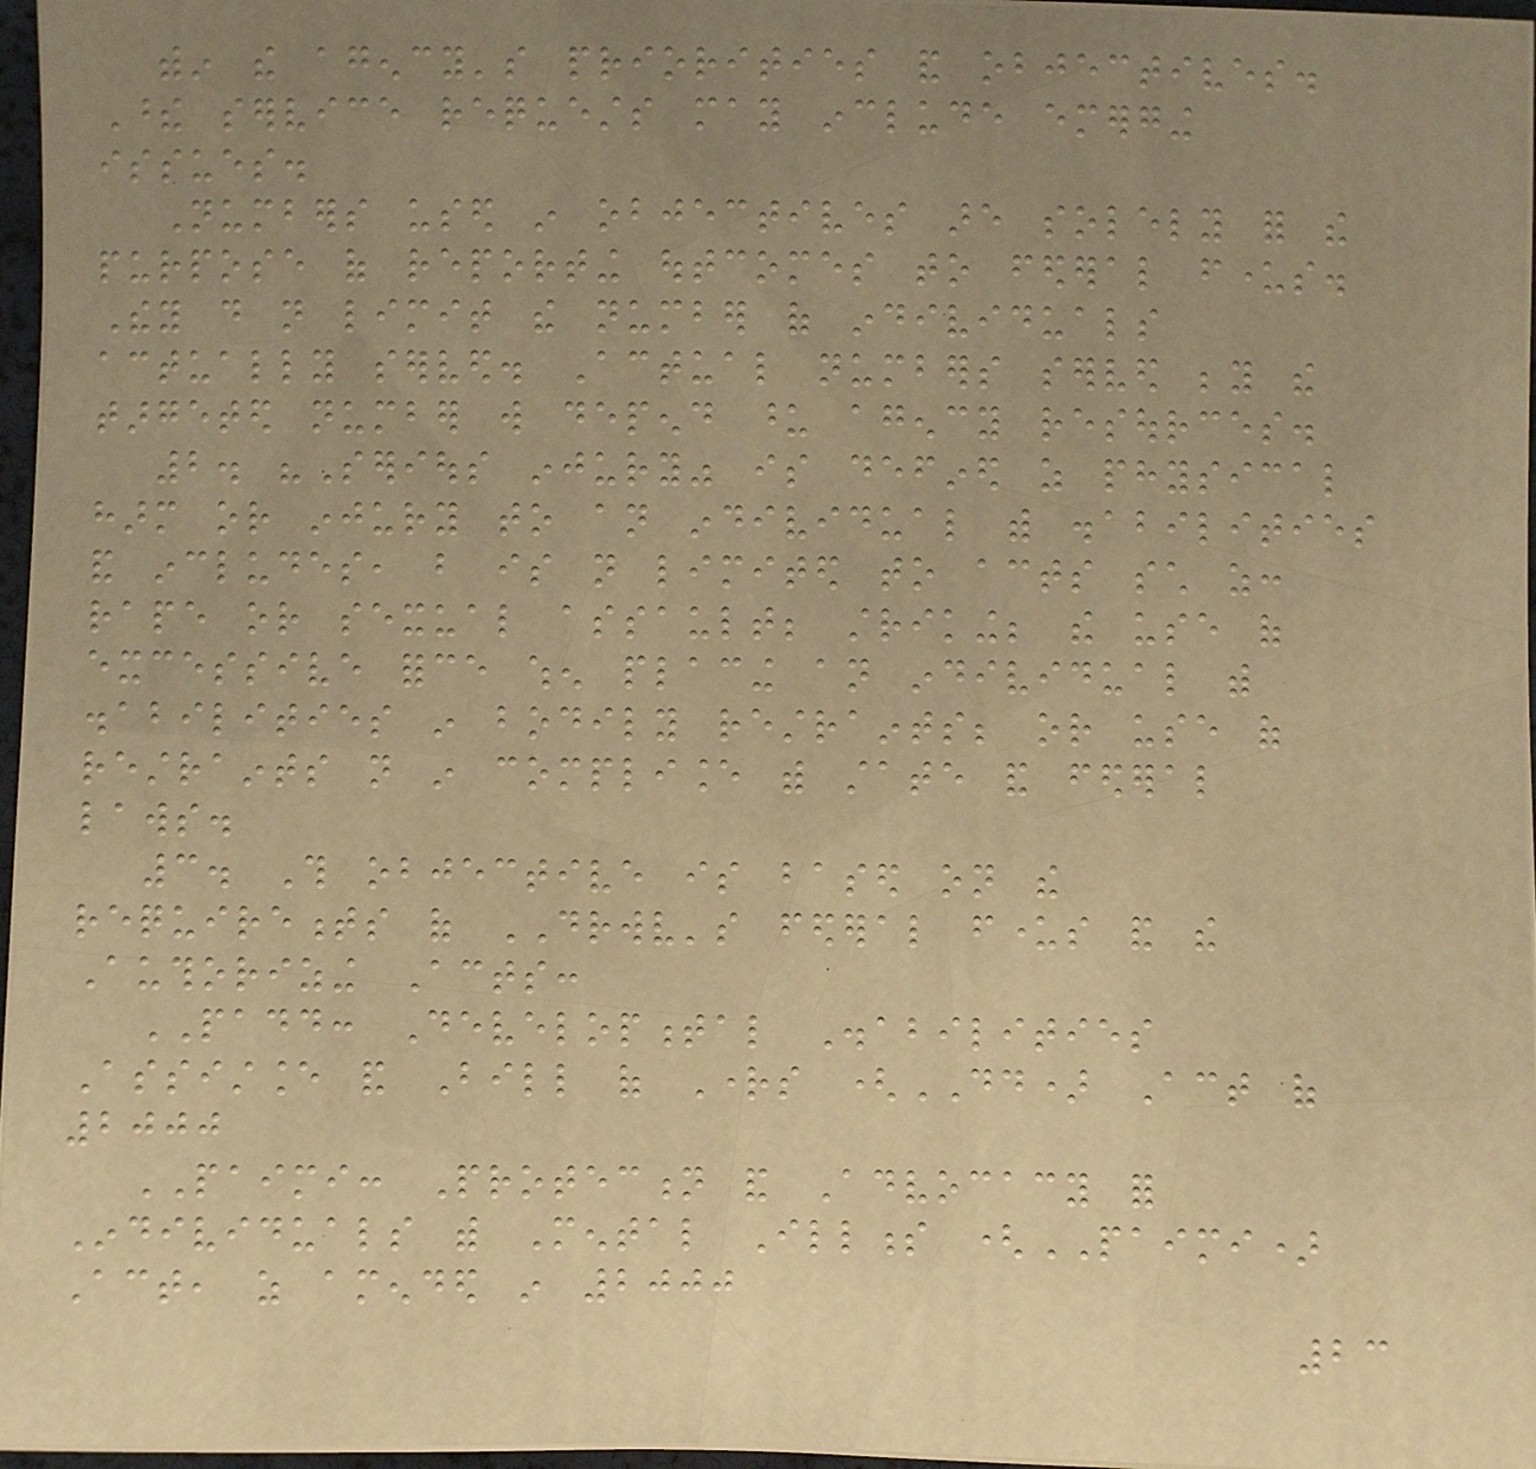within the agency's priorities and objectives.
These service requests may include emerging
issues.
Numbers used in objectives are solely for the
purpose of reporting outcomes to federal funders.
They do not limit the number of individuals
actually served. Actual numbers served beyond the
targeted number will depend upon agency resources.
2. "Serious injury" is defined as physical
harm or injury to an individual with disabilities
and includes, but is not limited to acts such as:
rape or sexual assault; striking; the use of
excessive force when placing an individual with
disabilities in bodily restraints; or use of
restraints not in compliance with state and federal
laws.
3. This objective is based on the
requirements of DRWV's federal funders and the
Authorizing Acts:
PADD: Developmental Disabilities
Assistance and Bill of Rights (DD) Act of
2000
PAIMI: Protection and Advocacy for
Individuals with Mental Illness (PAIMI)
Act, as amended in 2000
23
